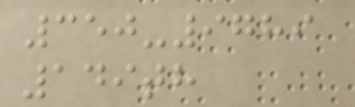350-9789
149th
